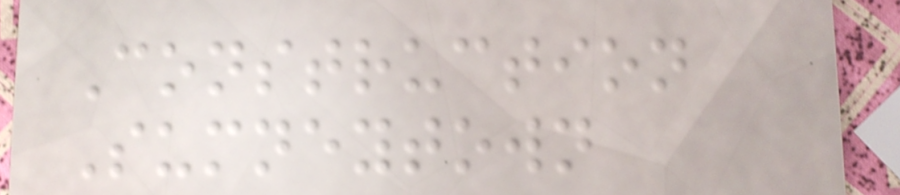Construction
Sumneytown
